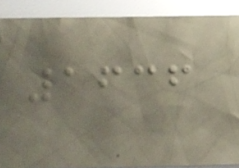1636
